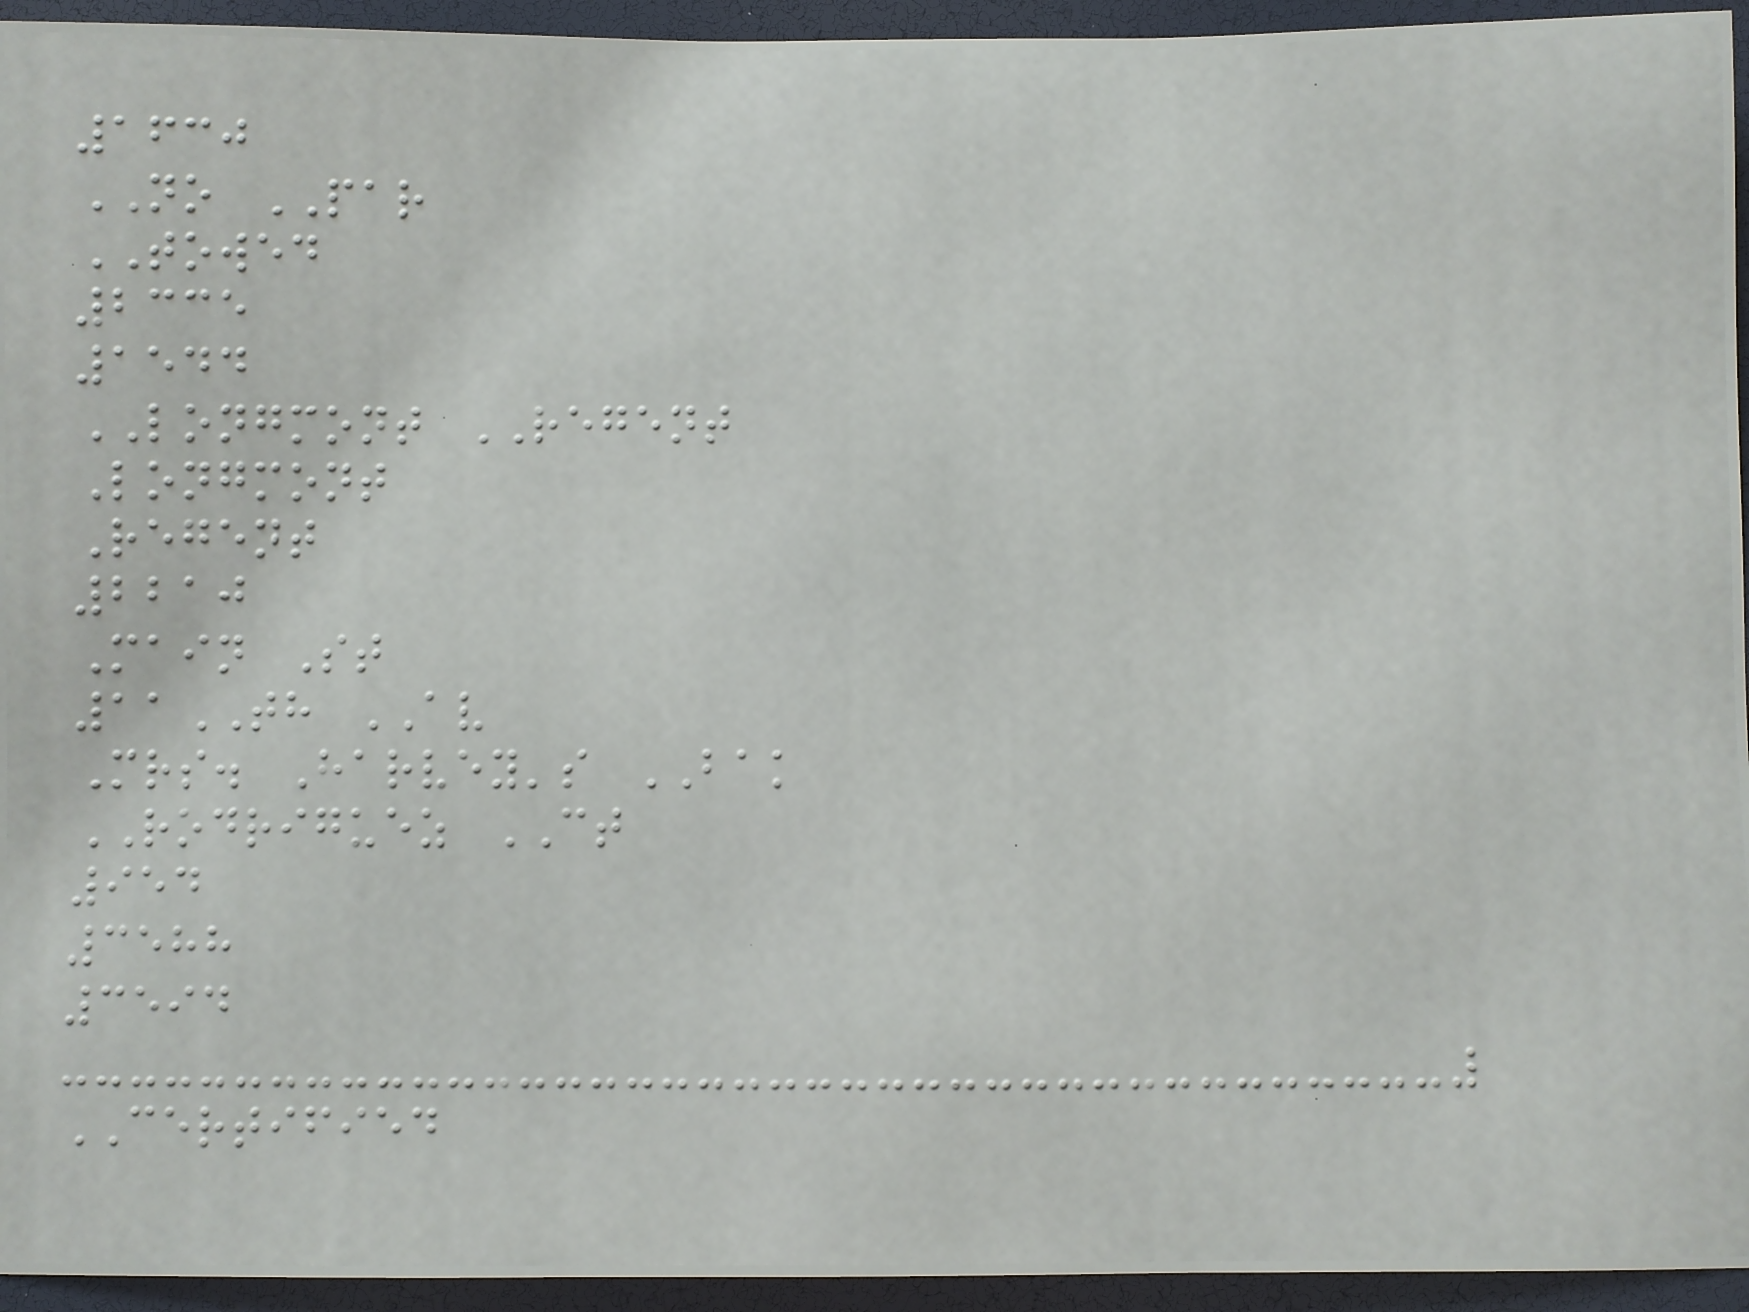1630
NO PAR
TOWED
2335
1544
LONGMONT REGENT
Longmont
Regent
2210
Main St
11TH AV
Mrs. Harvey's BAK
RODRIGUEZ CT
954
3588
3594
CERTIFIED
